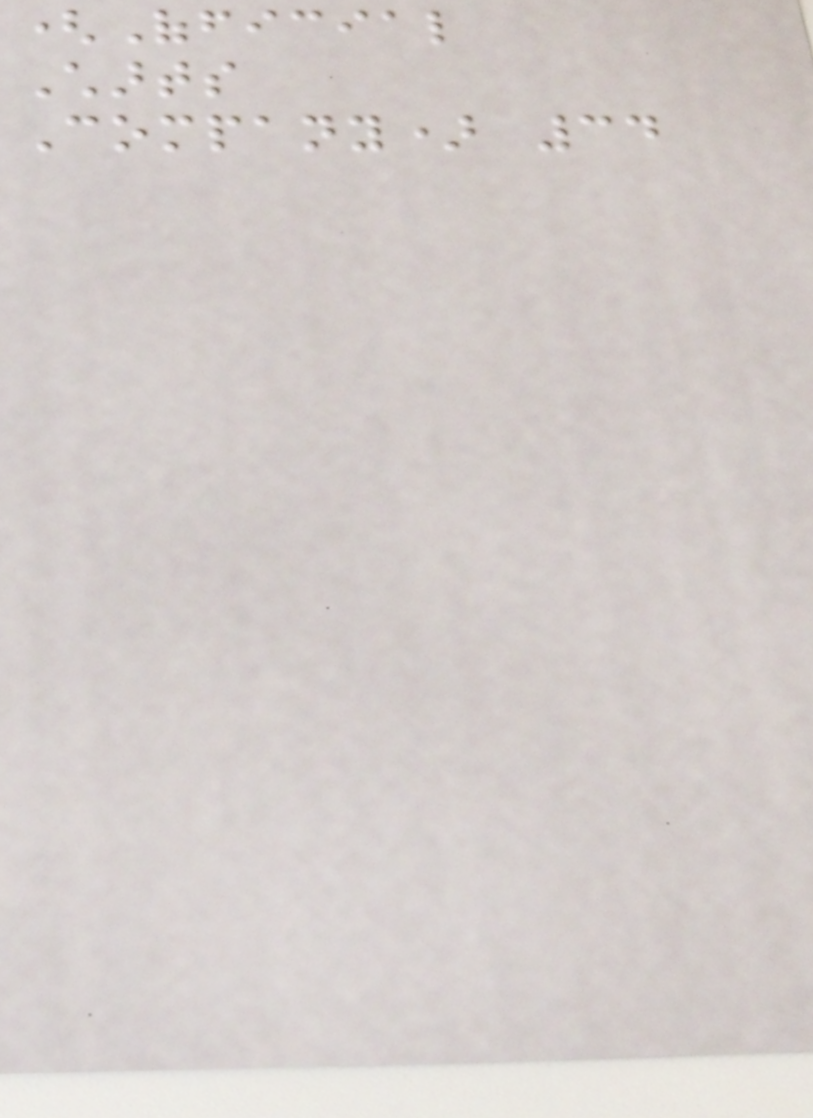(Official
Charts
Company) 34
